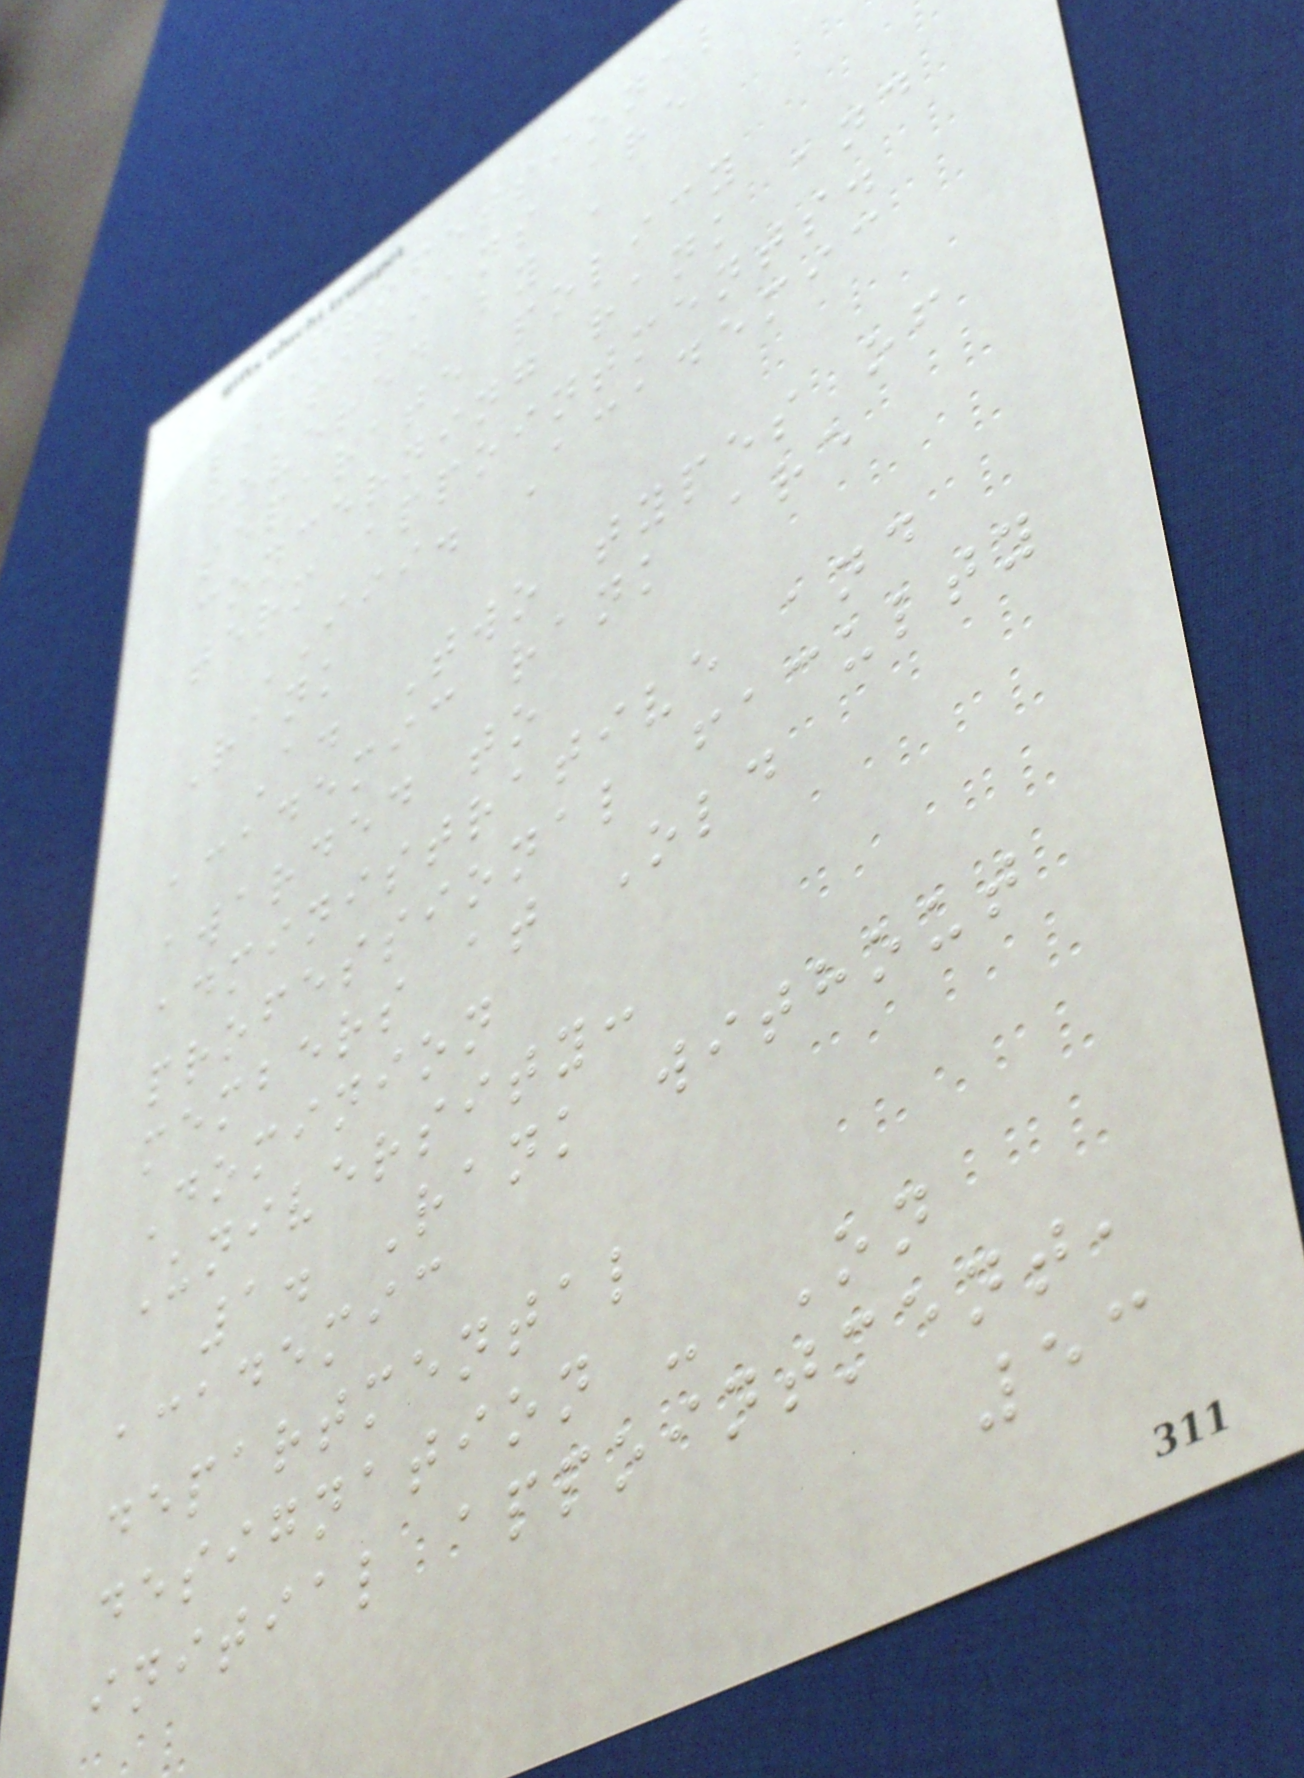Professional
librarians are
covered by a
separate policy
concerning rank and
term appointments.
III. Academic
Rank
A. Two types of
academic rank are
awarded to
administrative and
professional faculty
members at Old
Dominion
University:
1. Rank without
academic
departmental
designation - On
initial appointment,
53
